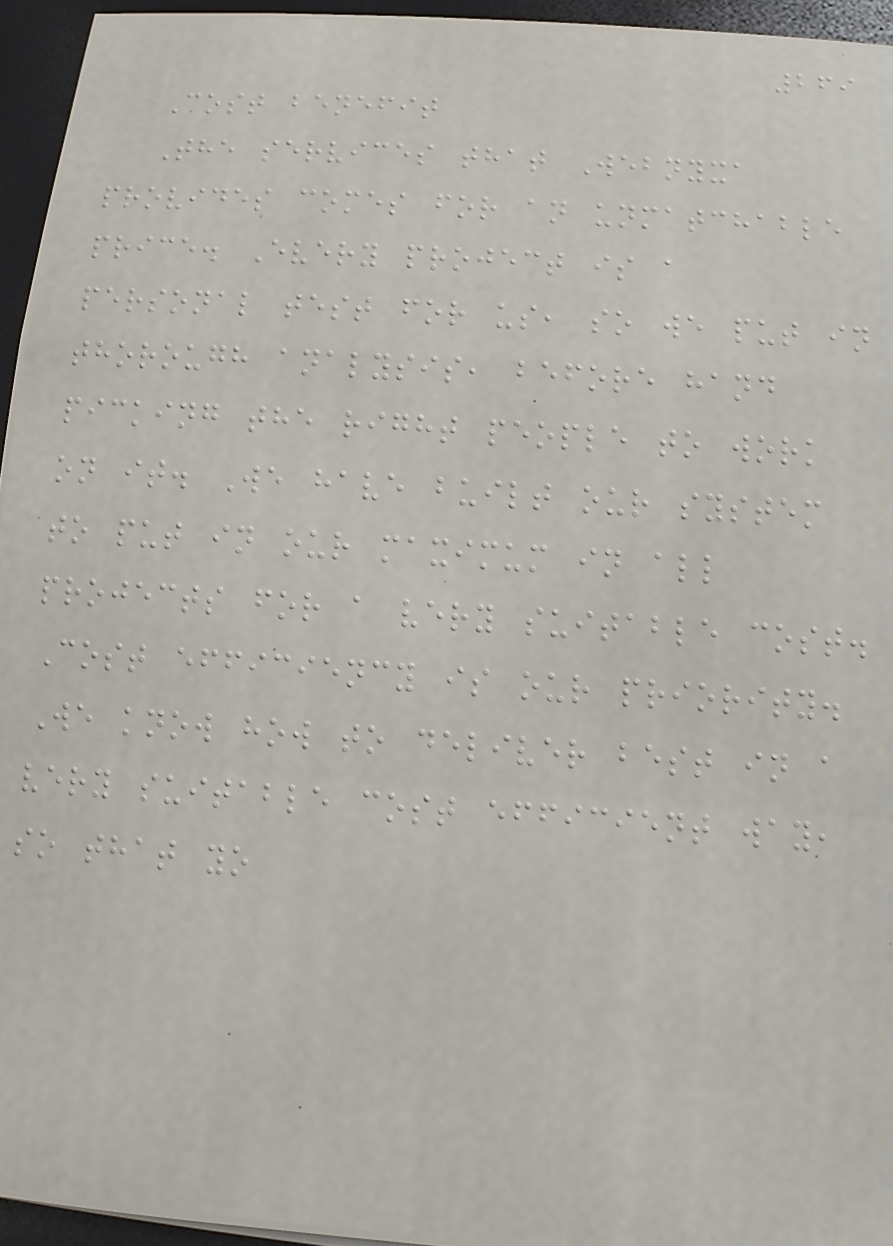269
Cost benefit
The services that Webnyxa
provides comes for an unmatchable
price. Every project is a
personal test for us, so we put in
thorough analysis, before hand
picking the right people to work
on it. We have built our system
to put in our maximum in all
projects for a very suitable cost.
Cost efficiency is our priority.
We know how to deliver best in a
very suitable cost efficient way,
so that yo
